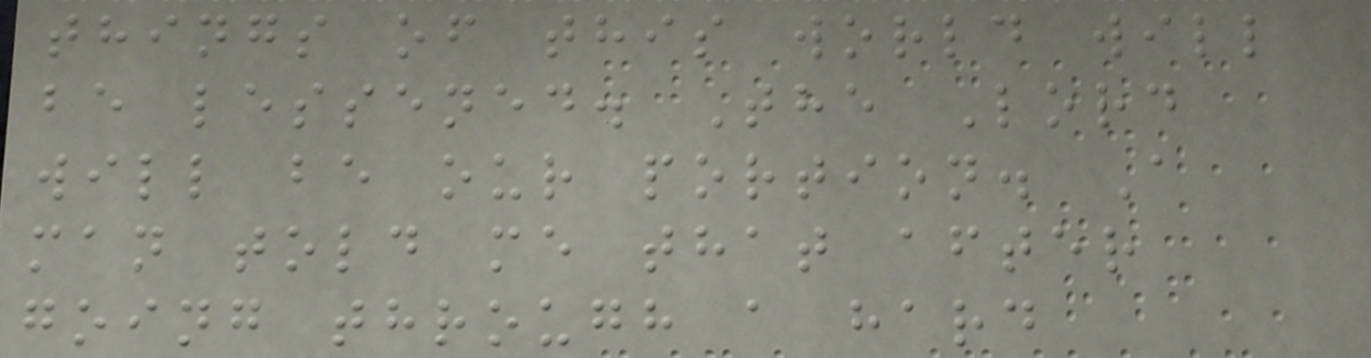things of this world will
be lessened. The Lord
will be our portion. A
man told me that after
going through a hard
